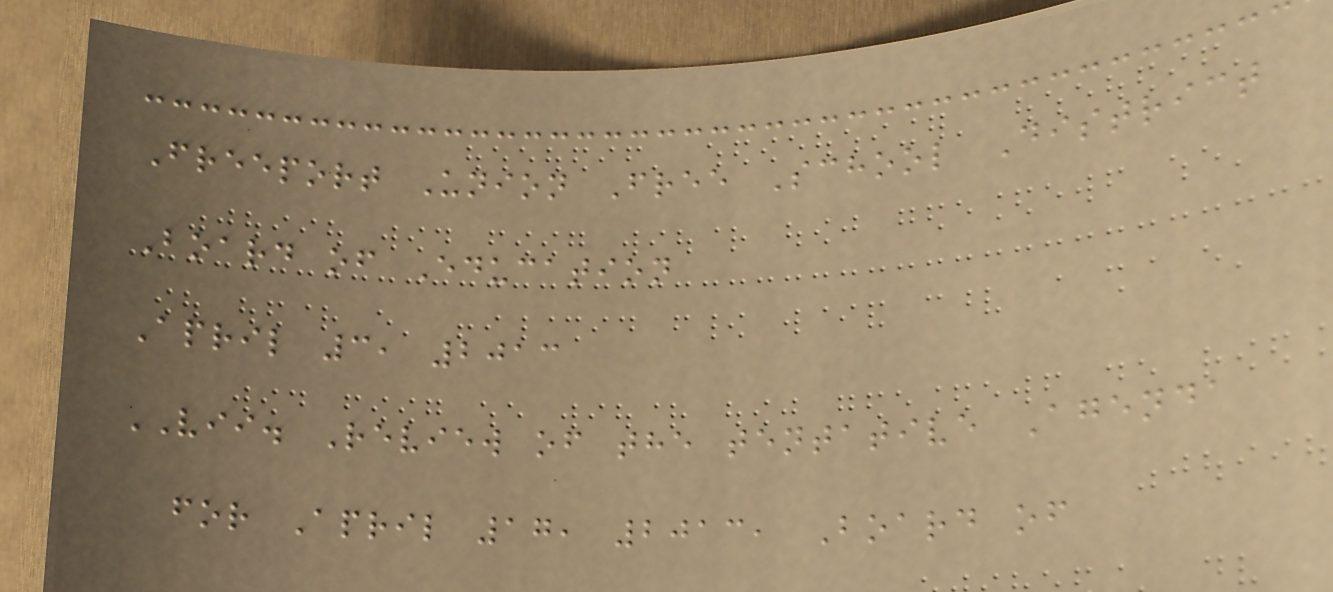Freeport Union Free School District
Board of Education
April 3, 2013
VII. Review of the tentative Agenda
for April 17, 2013, Board of
